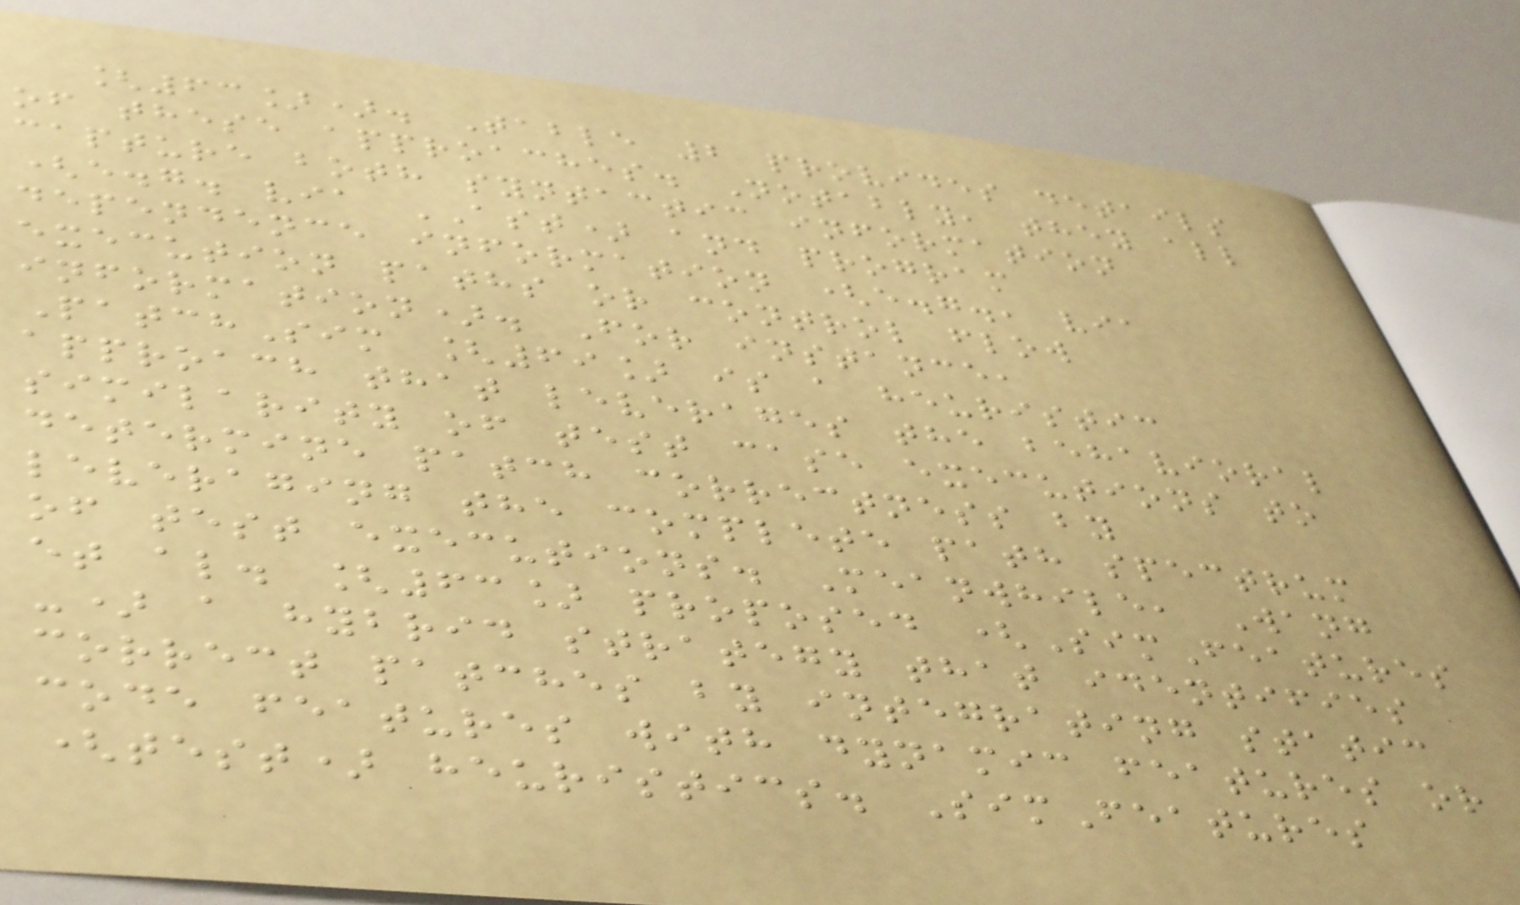[63]). Table 2 provides details
of these approaches. Notably, they all
capture both syntactic information
(e.g. via AST) and program
dependence information (e.g., via
execution paths or control flow
information). For instance,
PatchSim [69] is a heuristic
approach that leverages the behavioral
similarity of test case executions to
determine patch correctness by
leveraging the complete path spectrum
of test executions. Meanwhile, Wang
et al. [63] proposed (SimFeatures
-) a hybrid strategy that identifies
correct patches by integrating static
code features with dynamic features or
(test) heuristics. SimFeatures
